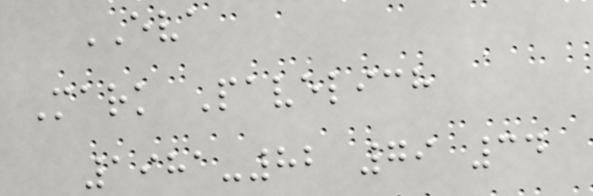EVA
Mark Pavelich
1981-82 79 34
